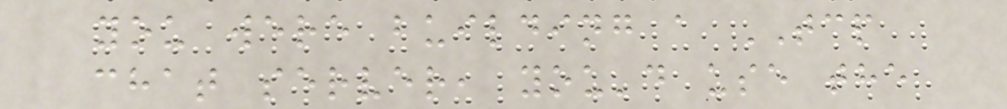you were building a TCP
chat server, you'd use the
